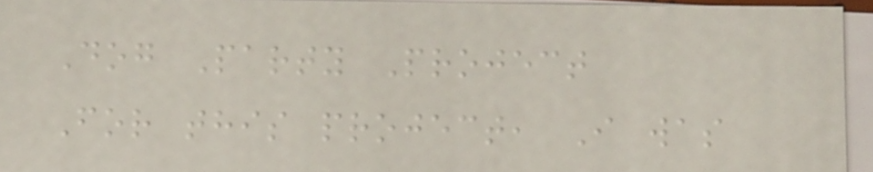Dog Party Project
For this project, I was
